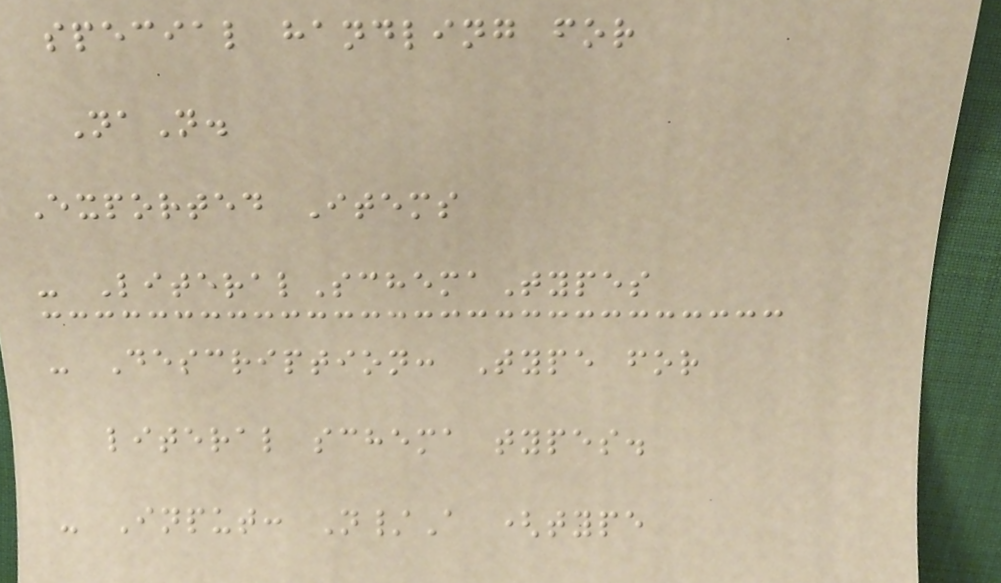special handling for
NaN.
Exported Items
- LiteralSchemaTypes
- Description: Type for
literal schema types.
- Input: N/A (type
